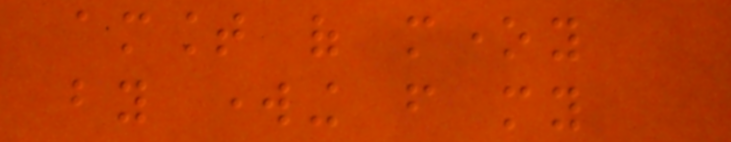amount of money
by working from my
